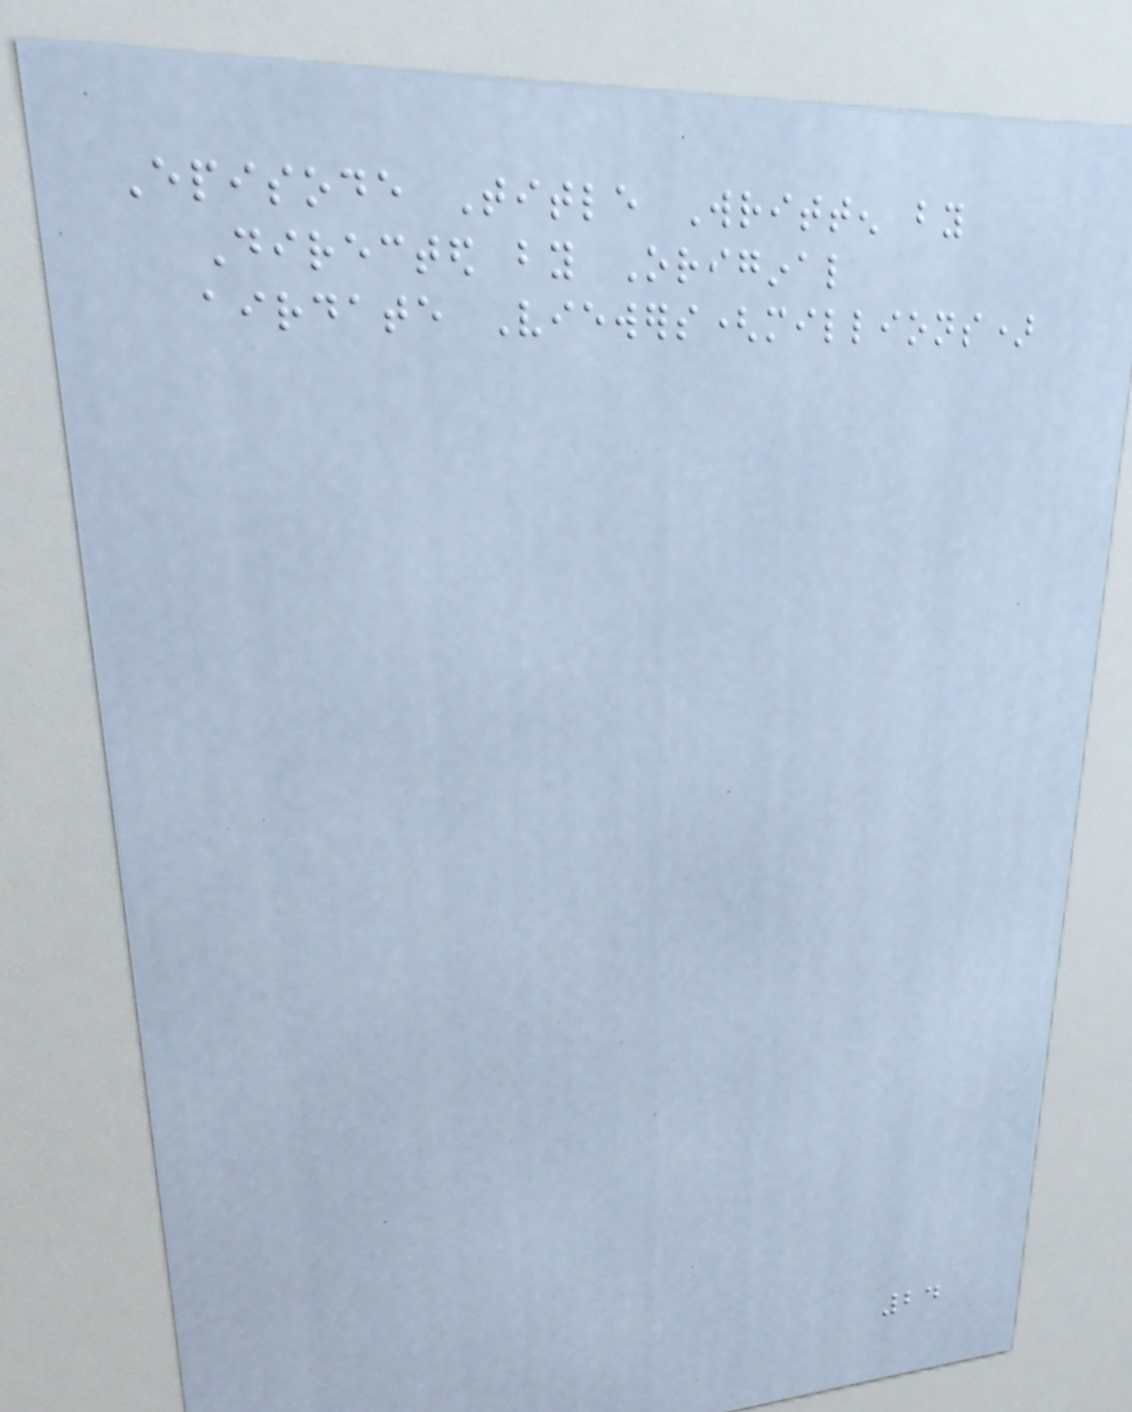Episode Title Written by
Directed by Original
airdate Viewers(millions)
24
